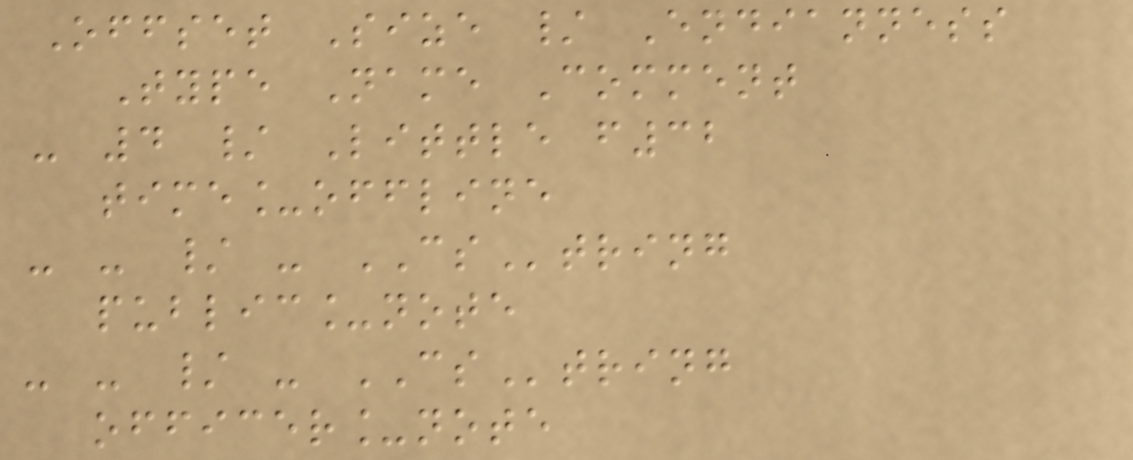Offset Size / Endianness
Type Name Comment
- 4 / Little f32
time_offline
- - / - CString
public_note
- - / - CString
officer_note
